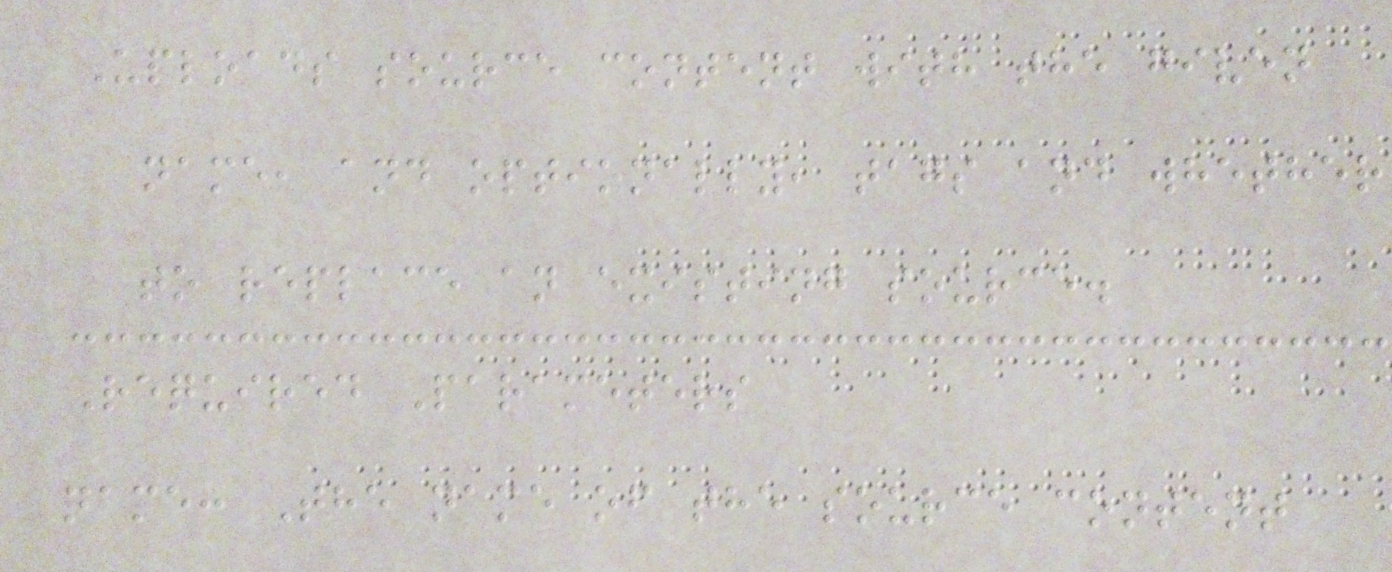Uploads source content with the given
name, and optionally, tags and whether
to replace an existing source.
Required Parameters
name: The name of the source content
